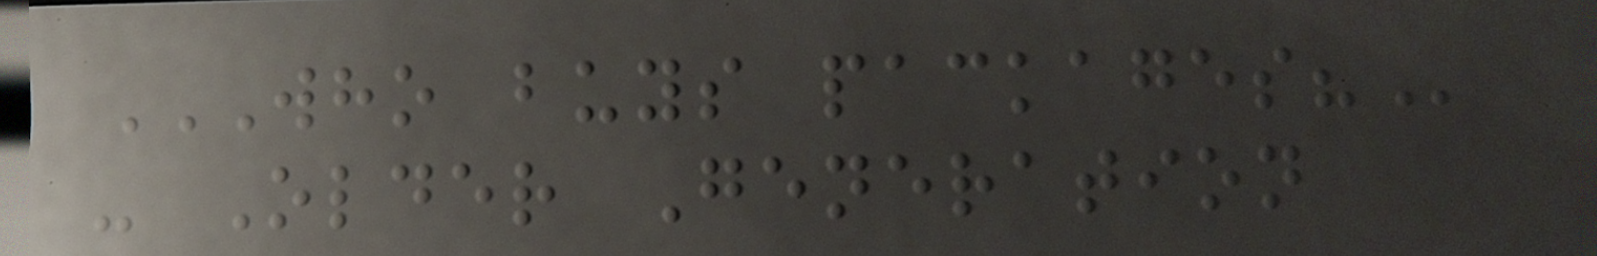WHO BUYS PACKAGES?
- Older Generation
